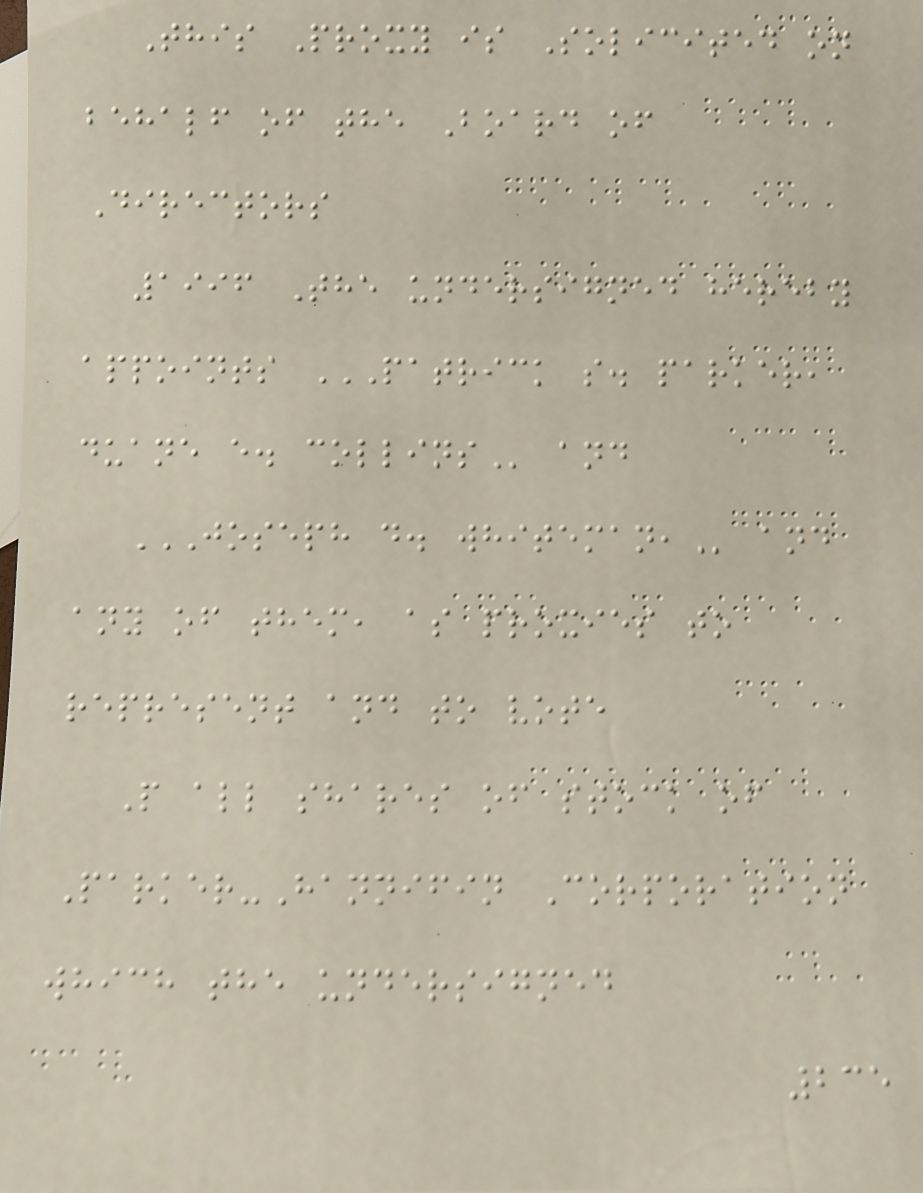This Proxy is Solicited on
behalf of the Board of
Directors
1996 The undersigned hereby
appoints PATRICK S. PARKER,
DUANE E. COLLINS and
JOSEPH D. WHITEMAN, and
any of them, as proxies to
represent and to vote
P all shares of stock of
Parker-Hannifin Corporation
which the undersigned
235
